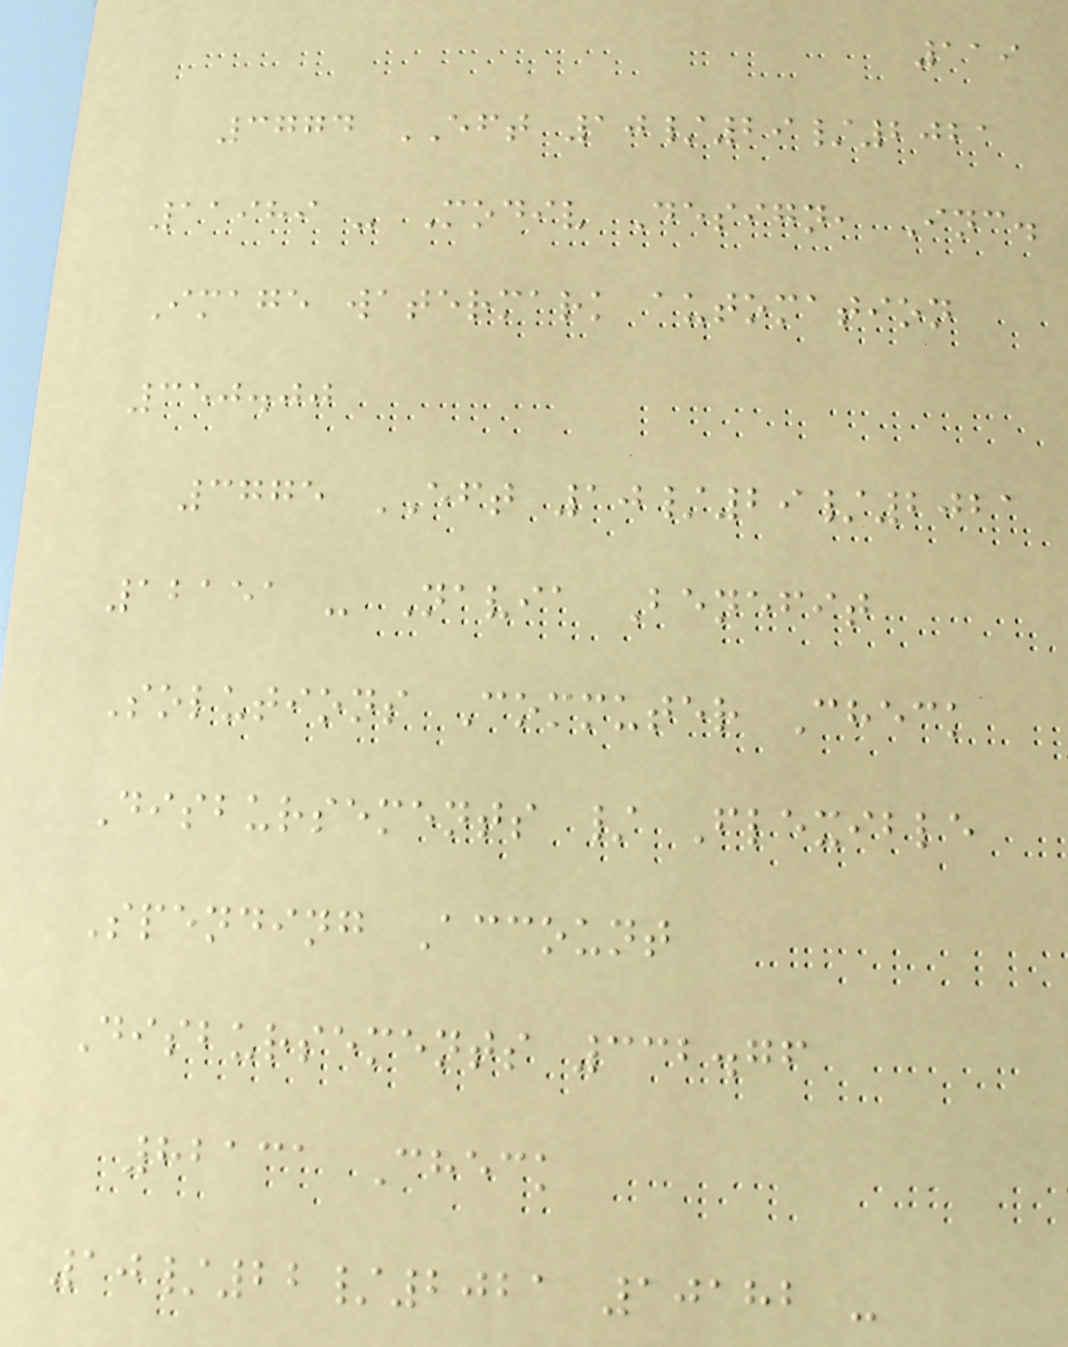119
3774 EFT 10/29/2021
11989 - Modiv Design, Inc.
Image watermark automation
350.00
3775 EFT 10/29/2021
12151 - Navia Benefit
Solutions Commuter Check
Disbursements / Flexible
Spending Account
Disbursements 332.76
82131 Check
10/22/2021 10182 -
